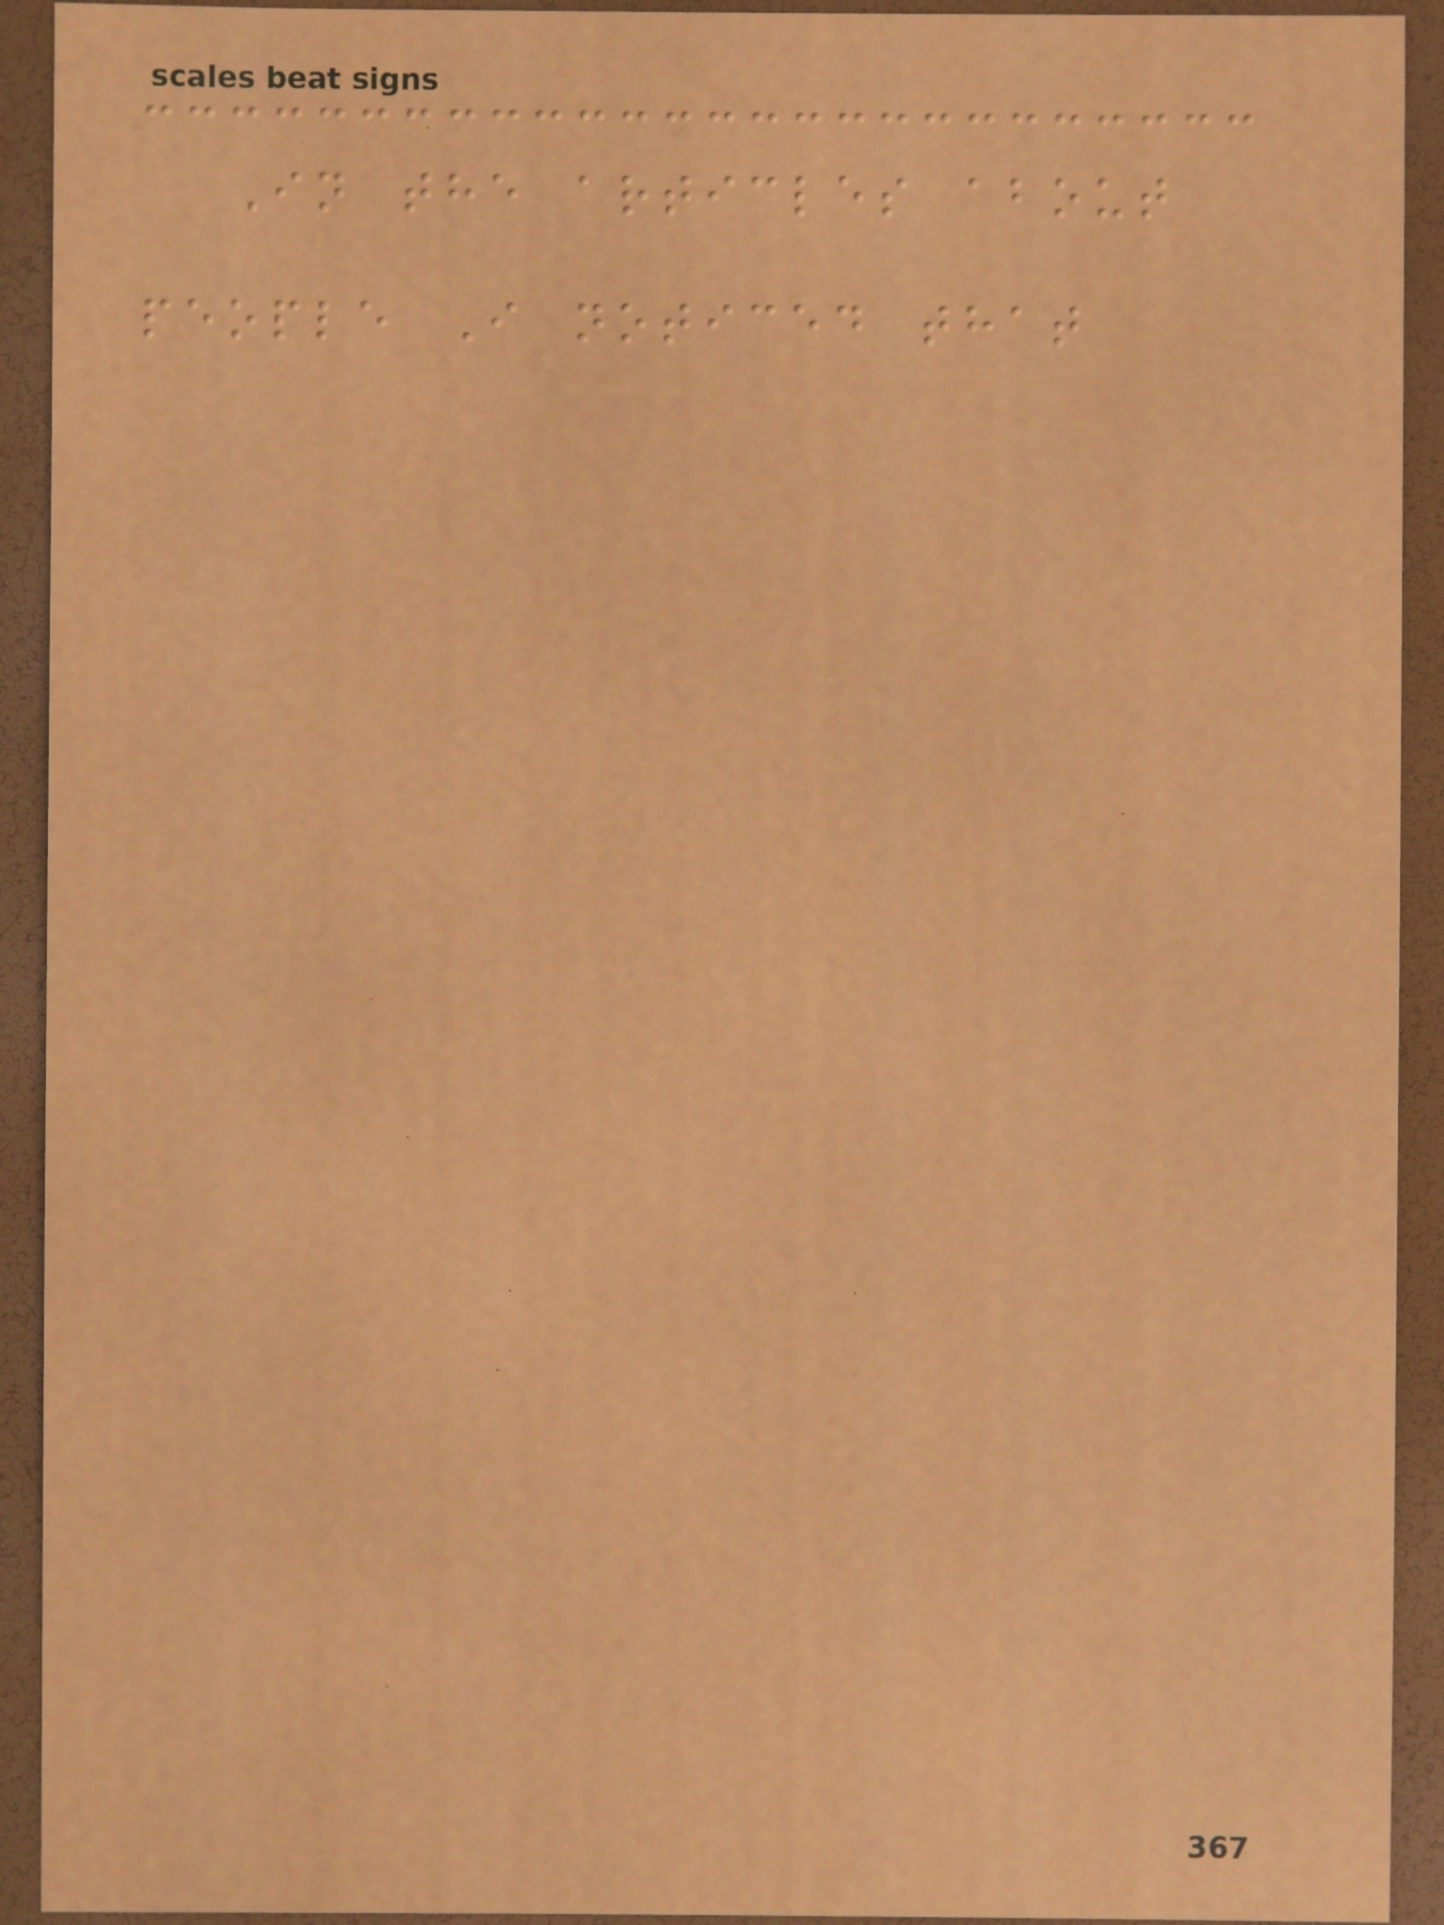In the articles about
people I noticed that
